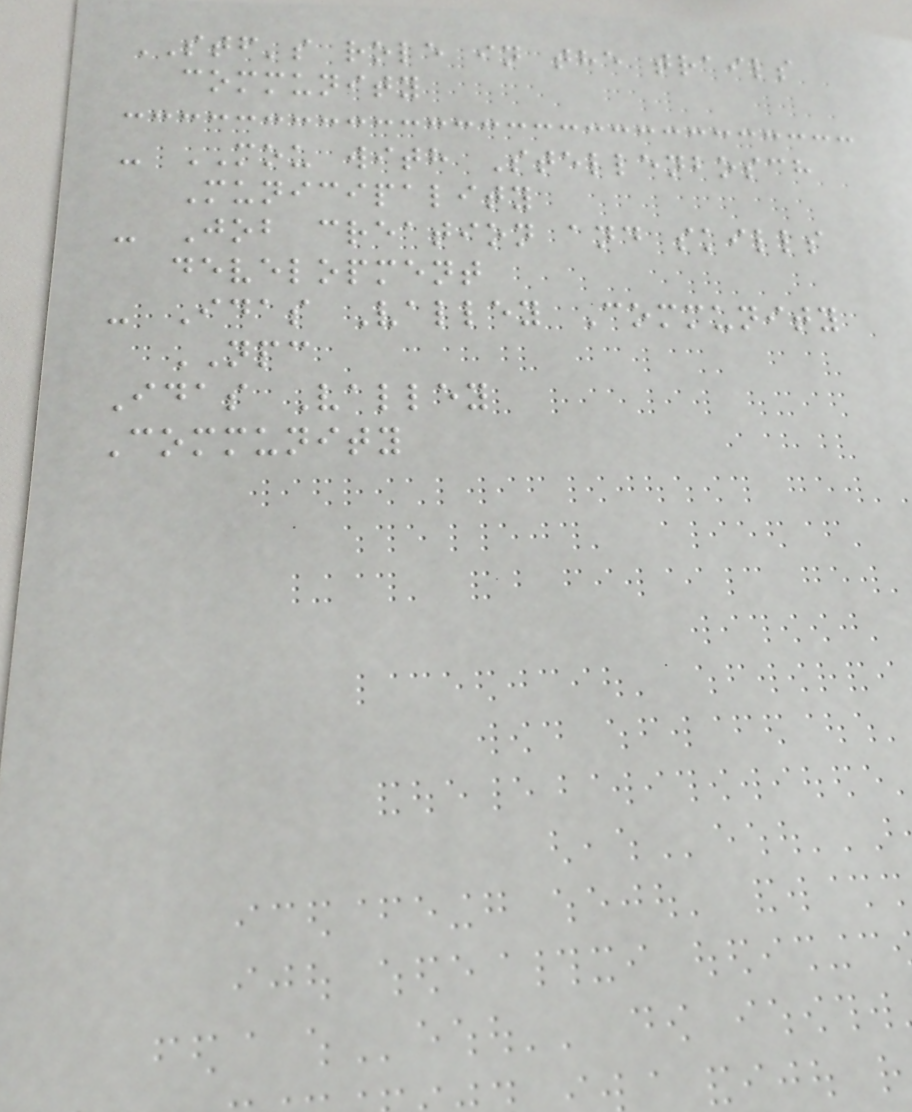STF's role in the trails
community
- MOU with Stellenbosch
Municipality
- Job creation and skills
development
- Idas Valley Community
NPC
Idas Valley
Community
